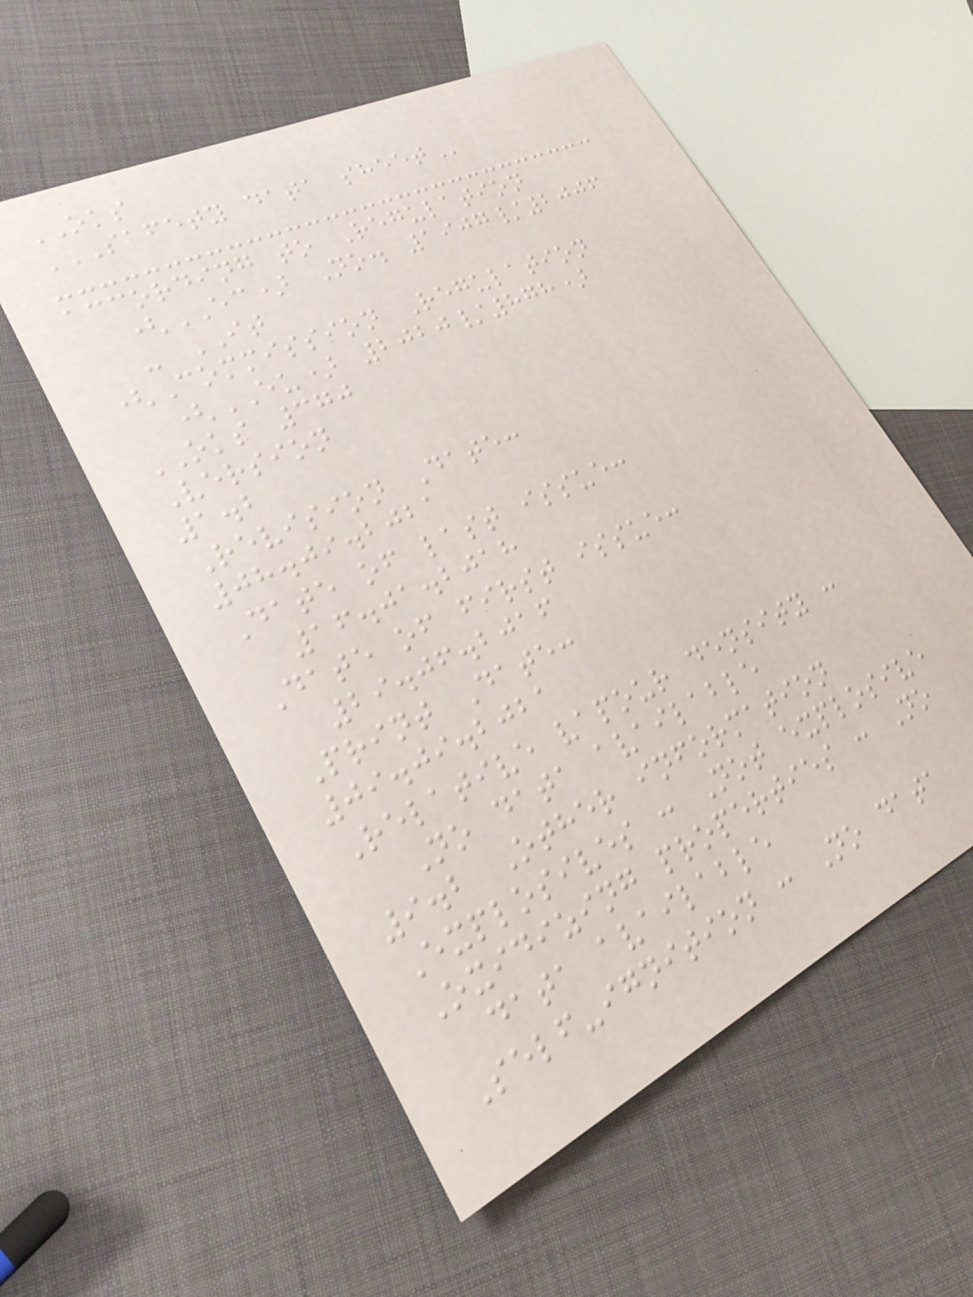OKS
SAFETY DATA SHEET
according to Regulation
(EC) No. 1907/2006
- IT
(Commission Regulation
(EU) 2020/878)
OKS 370
Version
1.2
Revision Date:
08.09.2021
Date of last issue:
16.01.2018
Date of first issue:
29.06.2016
Print Date:
09.09.2021
Relative vapour density :
No data available
9.2 Other information
Explosives : Not explosive
Oxidizing properties : No
data available
Self-ignition : No data
